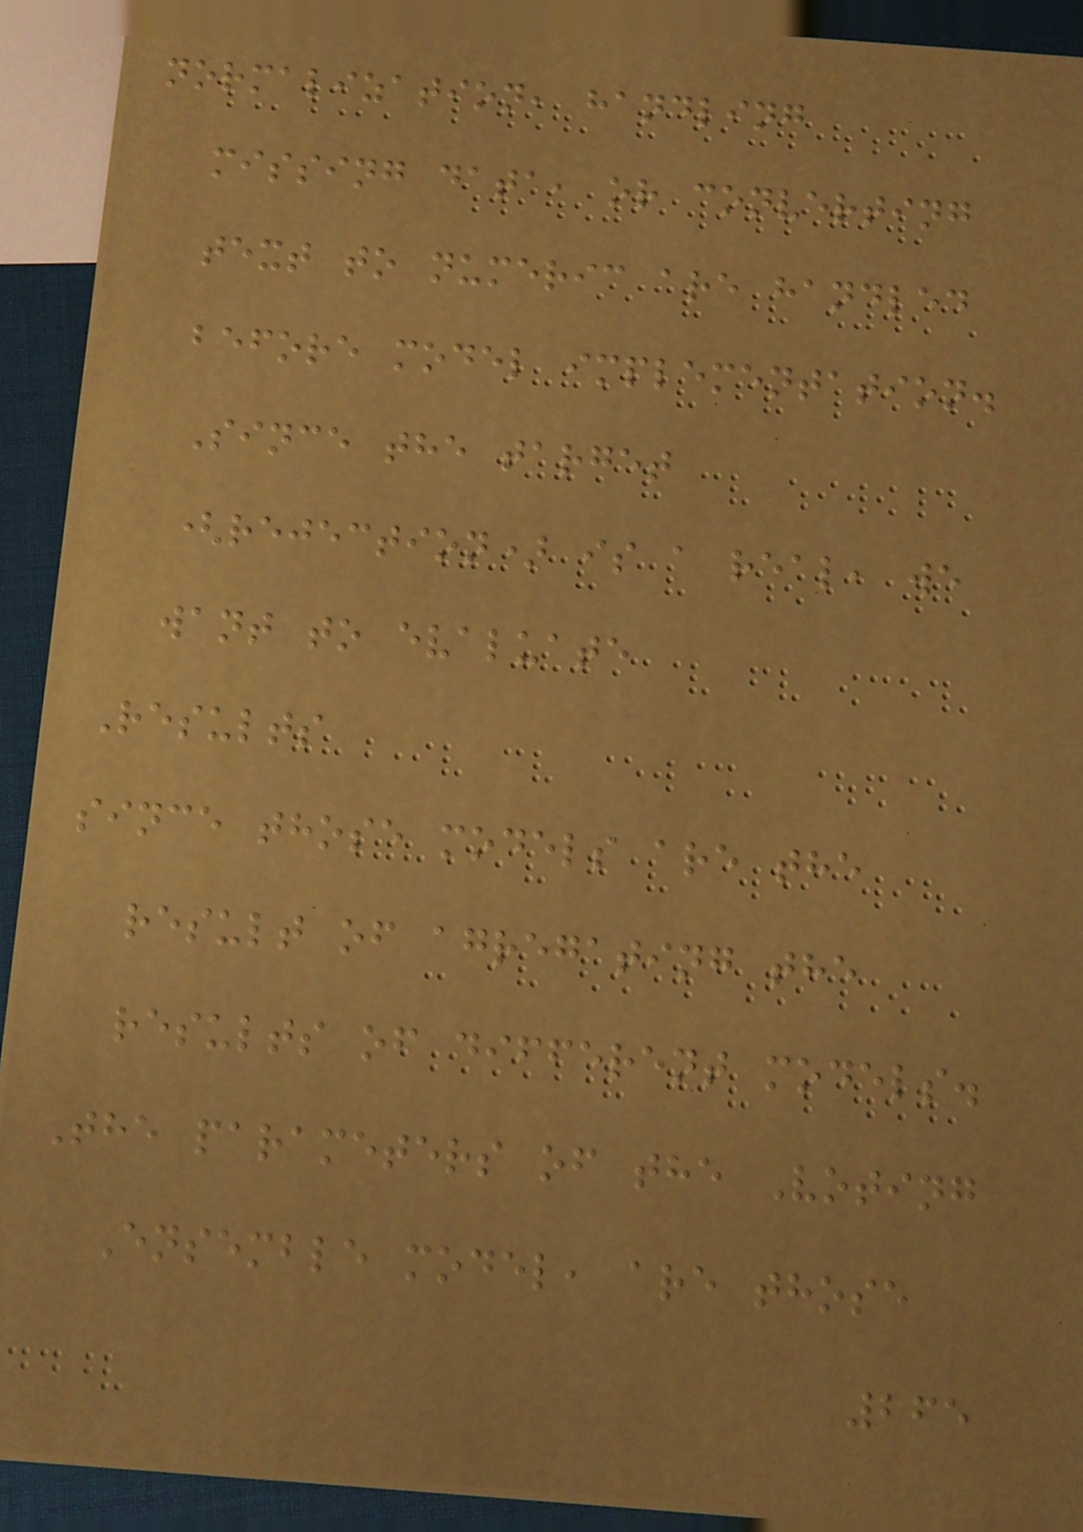normalization, handling
missing data, or converting
text to numeric are handled
before model implementation.
Since the target
(rejection) is a real, we
want to evaluate
Results
since those models are the
result of agregating the
results of different models.
The parameters of the Voting
Ensemble model, are those
265
